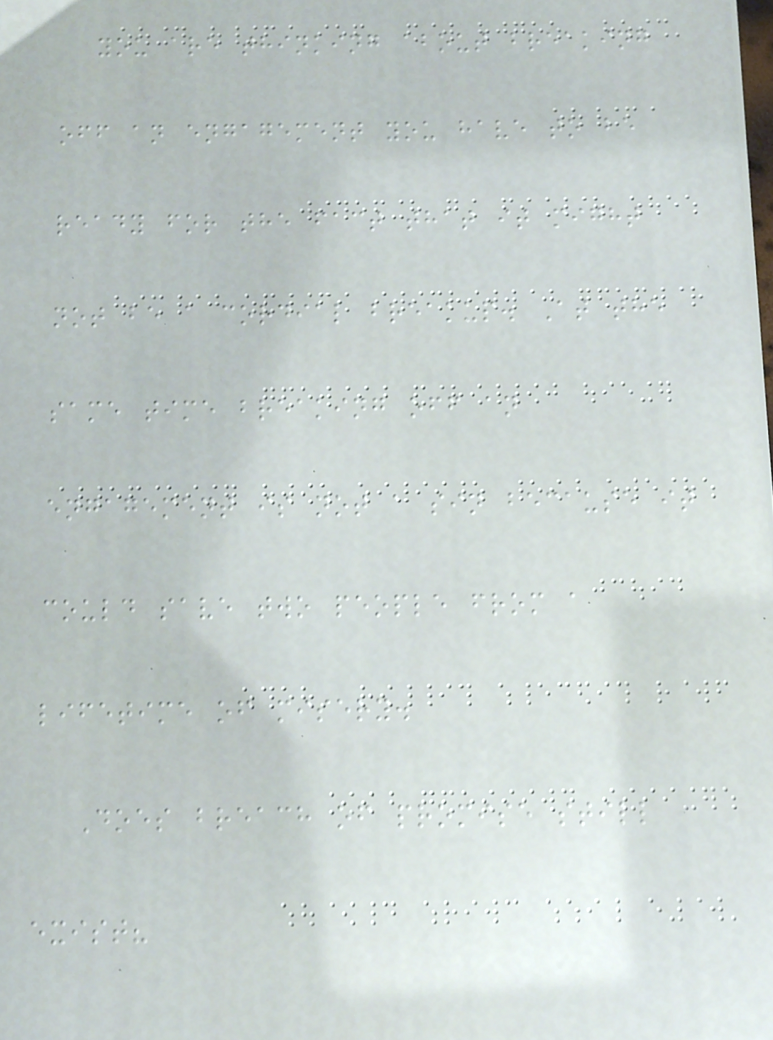you are thinking about breaking
off an engagement you have to be
ready for the fact that it might
not be a cordial breakup. At the
same time breaking off an
engagement is not a sin because it
could save two people from a
lifetime of misery.
Does breach of promise still
exist?
